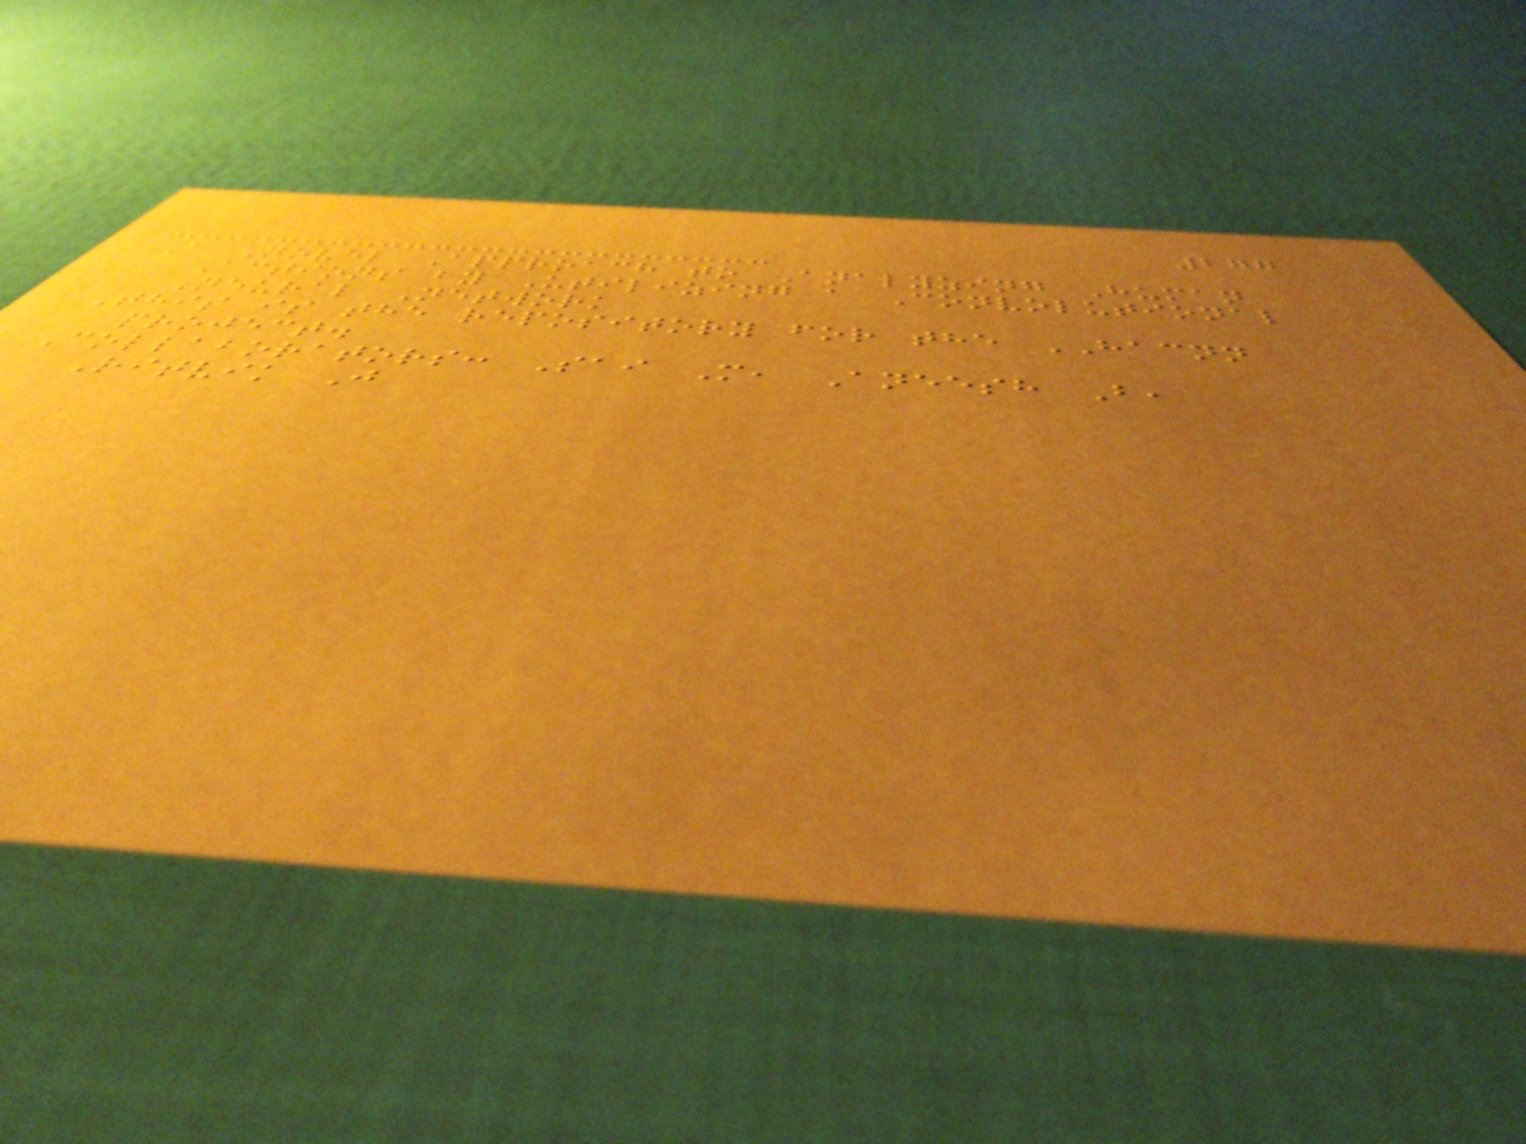277
A Novel Approach to Analyzing Human
Actions by Utilizing a Convolutional
Neural Network
This is the repository for the HACNN
project.
Collaborators: Sai M, Aneesh B,
Ritvik J
